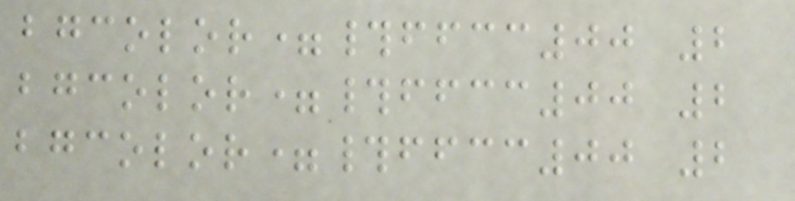bgcolor=#ffcc00 2
bgcolor=#ffcc00 2
bgcolor=#ffcc00 2
